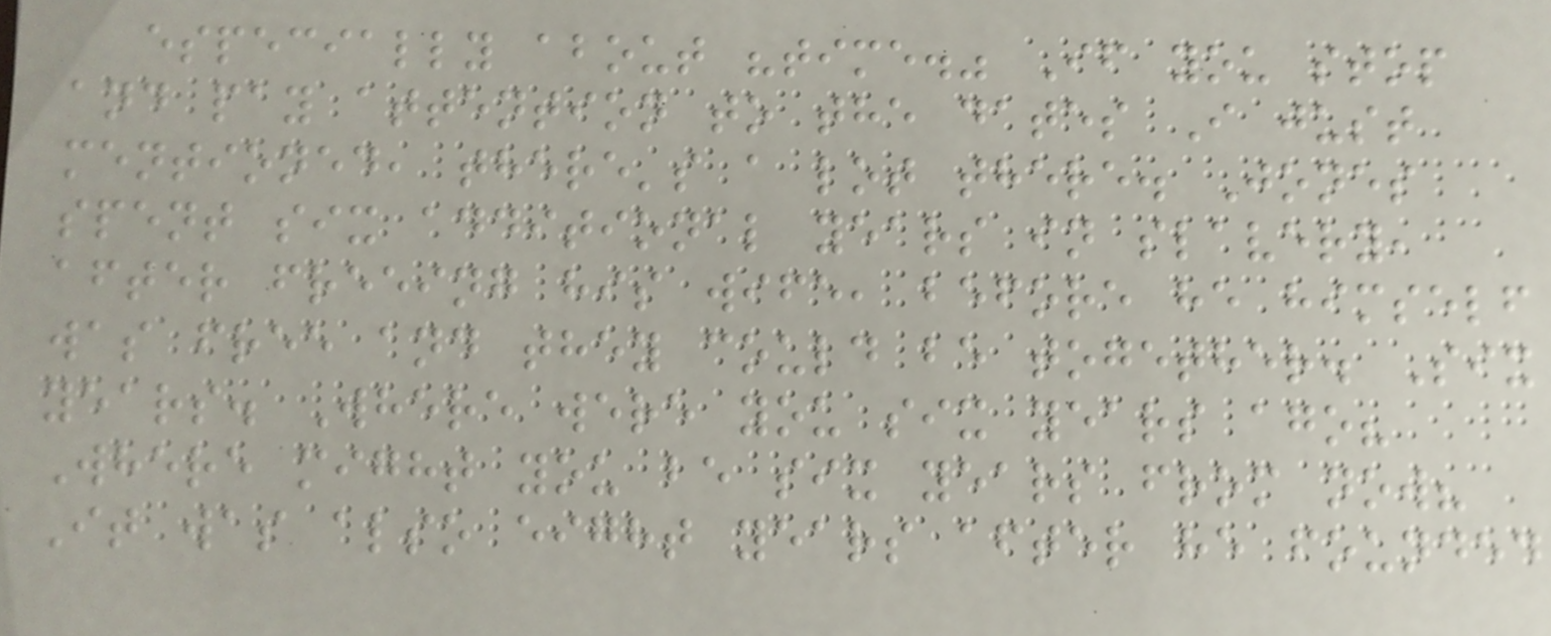especially about "time." If you stop
and pay attention to the dates I just
mentioned, there's a lot there. Jones
spent six additional years in slavery,
after freeing his wife, before he himself
was free and they could be together. Six
years. Where were you six years ago?
Where might you be six years from now?
It was also eight years after he founded
